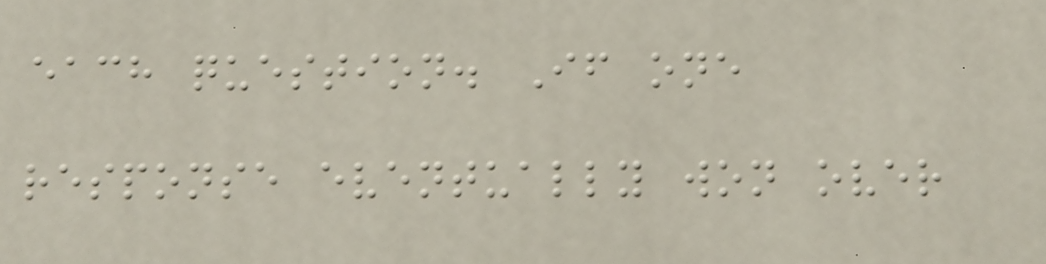each question. If one
response eventually won over
